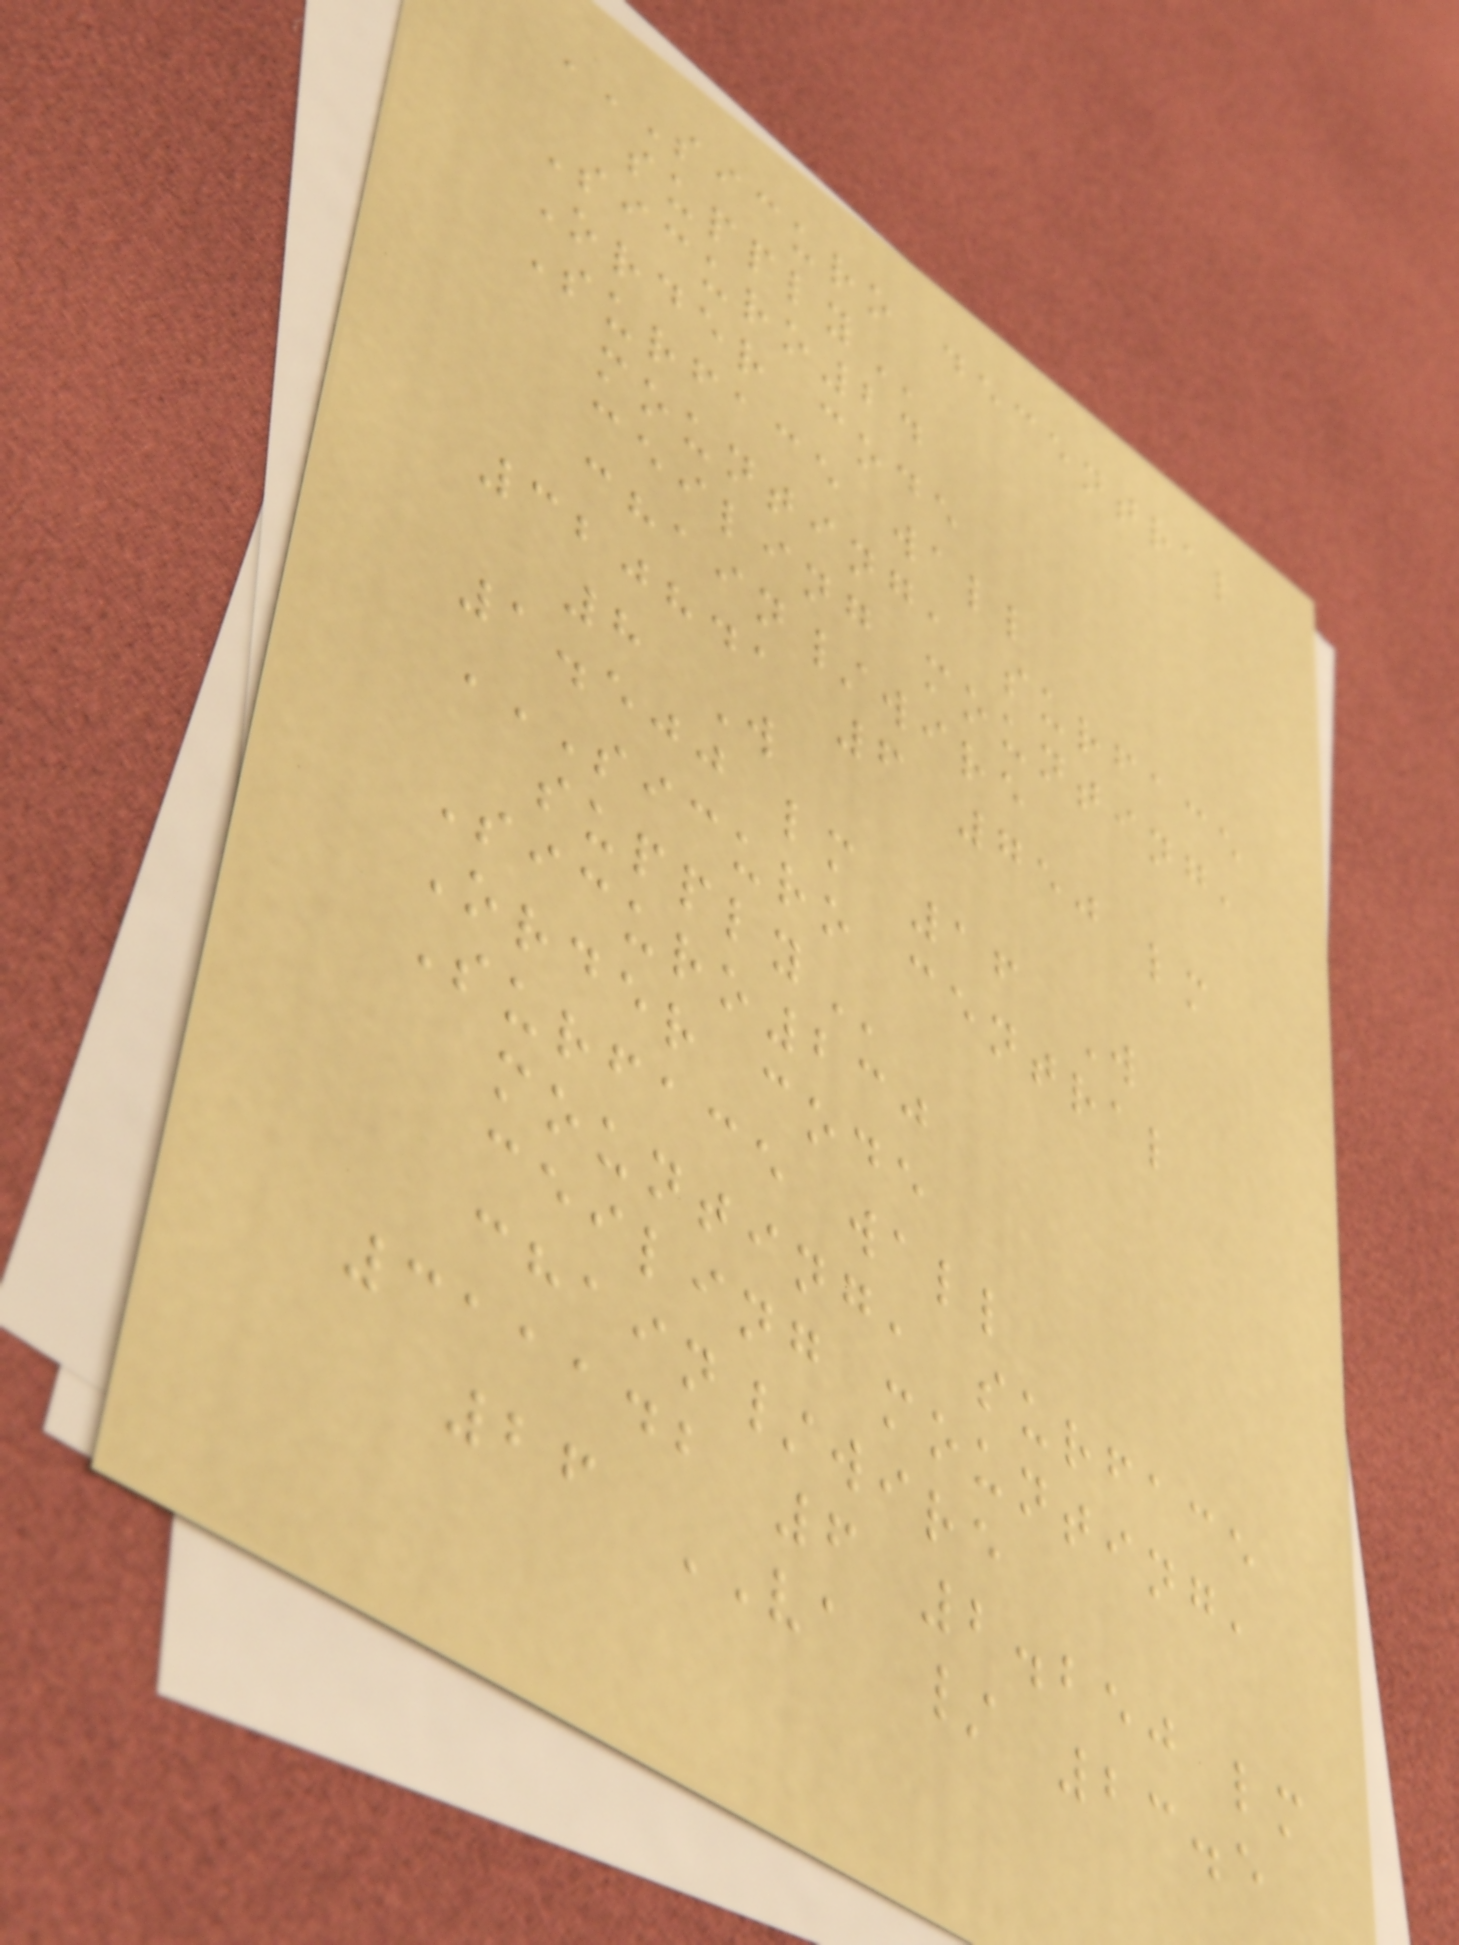SICURO DECENTRAL
SUPPLY
Sicuro24
Order code
Surface wall
mounting, surface
ceiling mounting,
chain/wire
320841 6 750 lm
8 W
1.500 lm 16 W
SICURO CENTRAL
SUPPLY
Sicuro230
Order code
Surface wall
mounting, surface
ceiling mounting,
chain/wire
311142 6 2.250 lm
26 VA / 23.5
